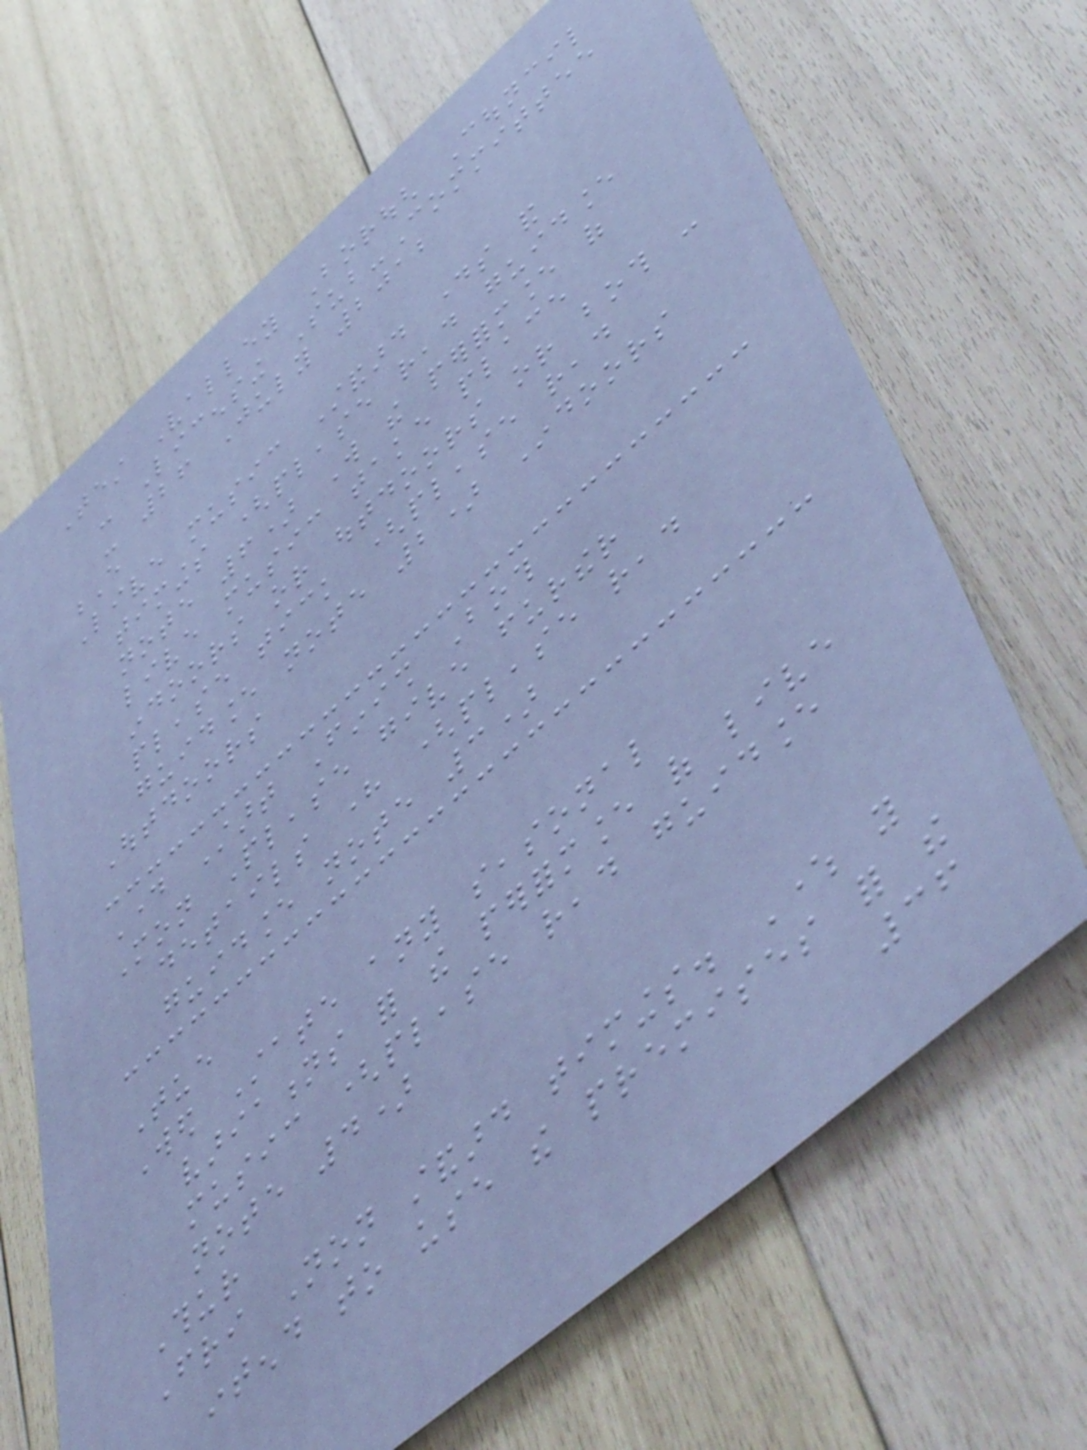Test Valley Borough Council
- Licensing Sub-Committee
- 26 July 2012
E
Live music Standard days and
timings (please read guidance
note 6) Will the performance of
live music take place
indoors or outdoors or both -
please tick (please read
guidance note 2) Indoors
Outdoors
Day Start Finish Both
Mon Please give further
details here (please read
guidance note 3)
Tue
Wed State any seasonal
variations for the performance of live
music (please read guidance
note 4)
Thur
Fri Non standard timings. Where you
intend to use the premises for the
36
